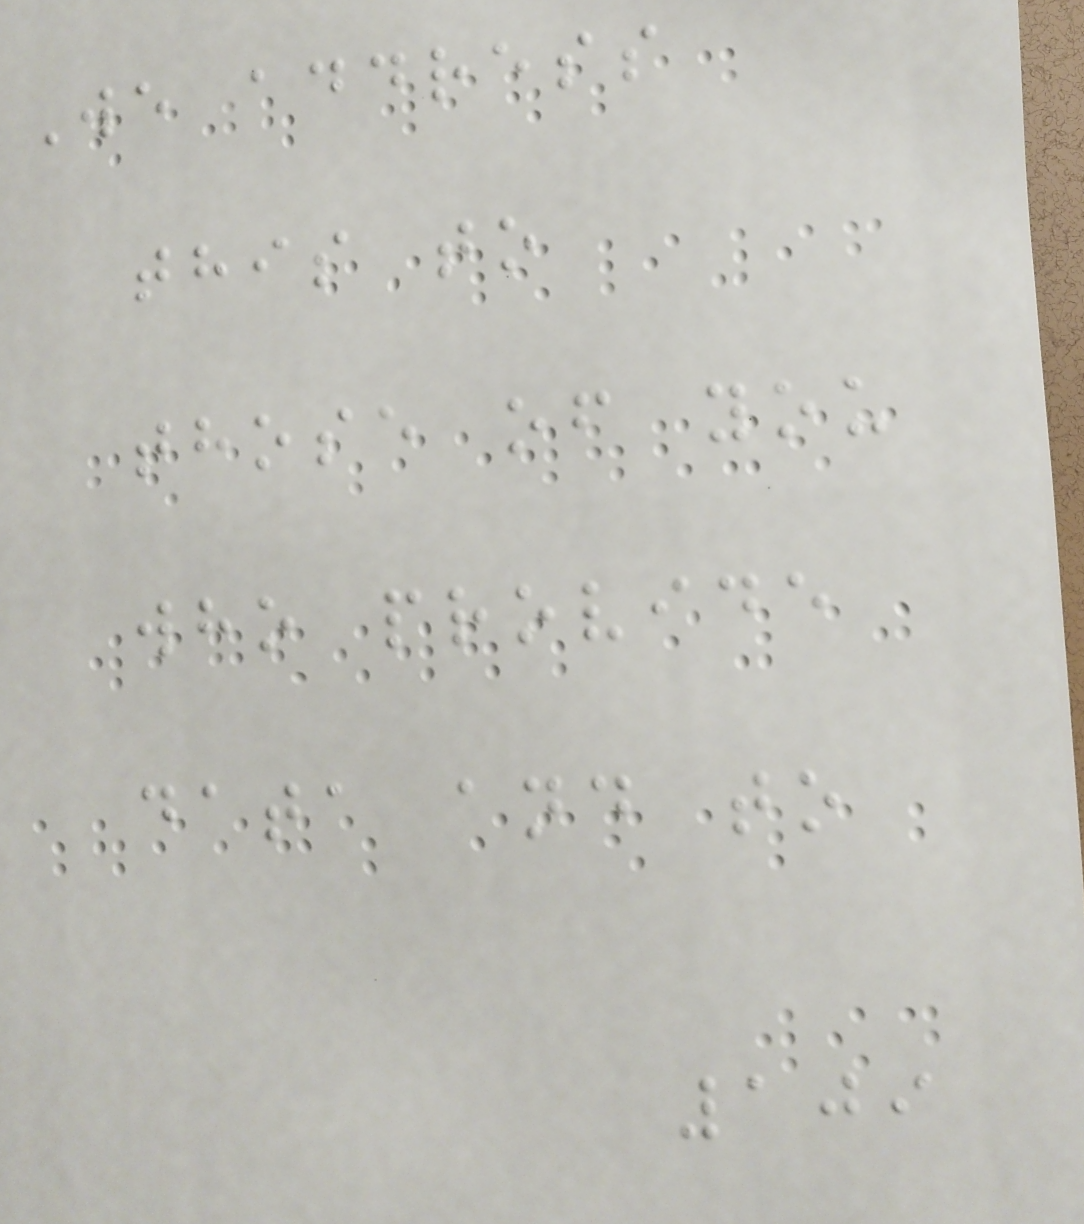We address
this to
those of you
who provide
data and to
109
